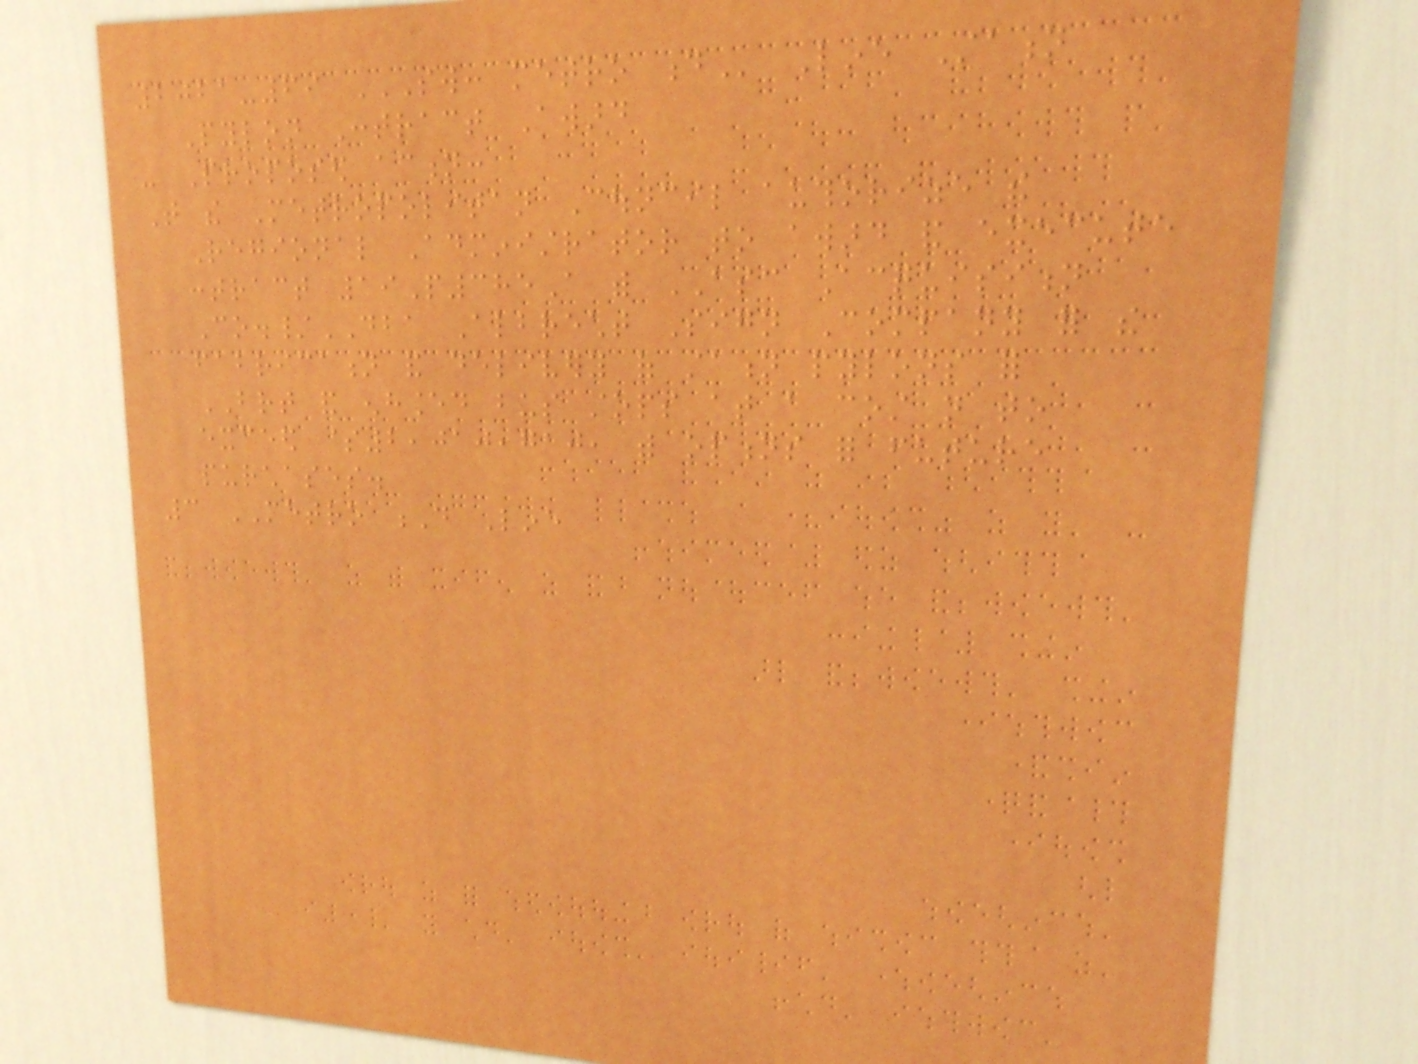2021-69 SW: METRO D Line Station
Pylon Contract Award
- Proposed action:
That the Metropolitan Council authorize the
Regional Administrator to award and execute
contract 19P385A with ASC Acquisition
Co./DBA Albrecht Sign Company for the
fabrication and delivery of station pylons for
BRT and enhanced bus stops at a cost not to
exceed $2,010,710, with options for future
purchases.
3 METRO D Line
